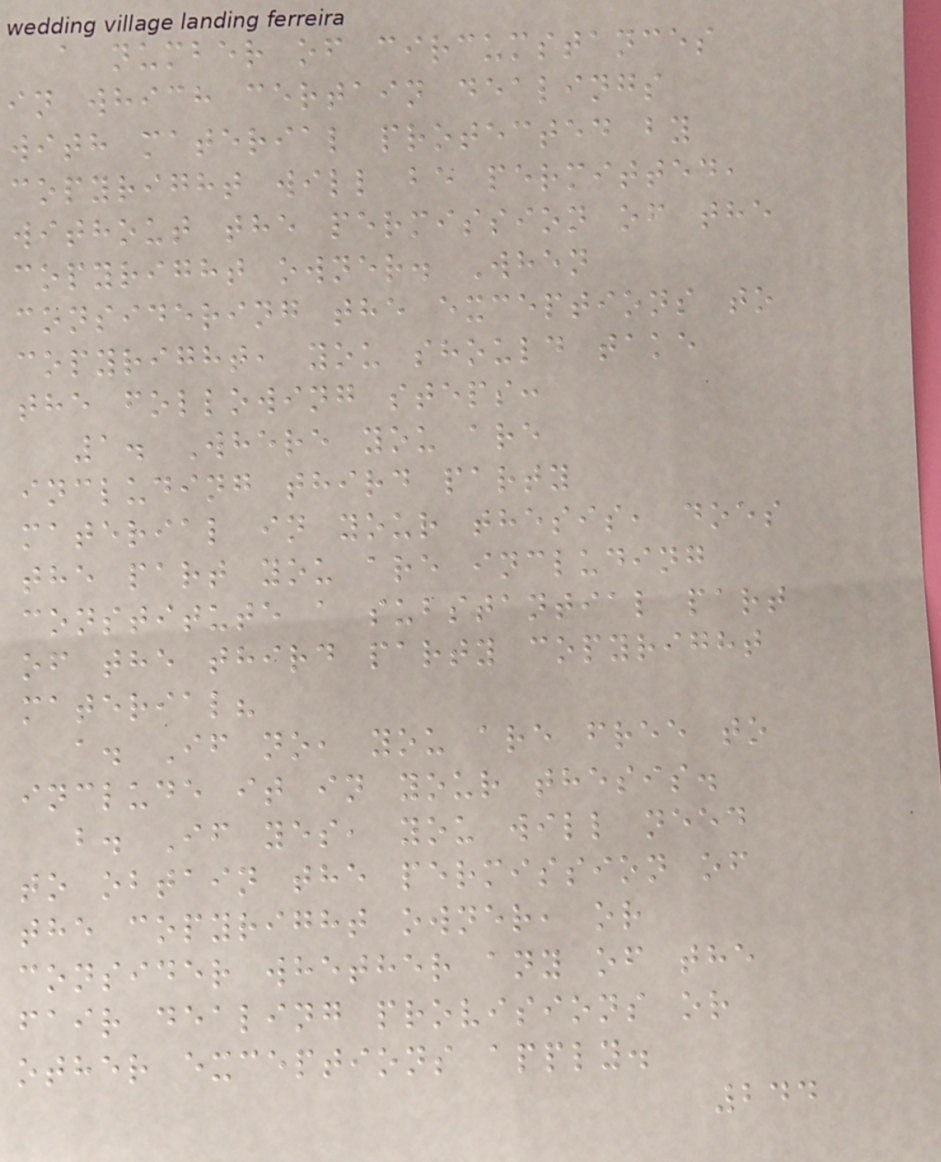a number of circumstances
in which certain dealings
with material protected by
copyright will be permitted,
without the permission of the
copyright owner. When
considering the exceptions to
copyright, you should take
the following steps:
1. Where you are
including third party
material in your thesis, does
the part you are including
constitute a substantial part
of the third party copyright
material?
a. If no, you are free to
include it in your thesis.
b. If yes, you will need
to obtain the permission of
the copyright owner, or
consider whether any of the
fair dealing provisions or
other exceptions apply.
244
